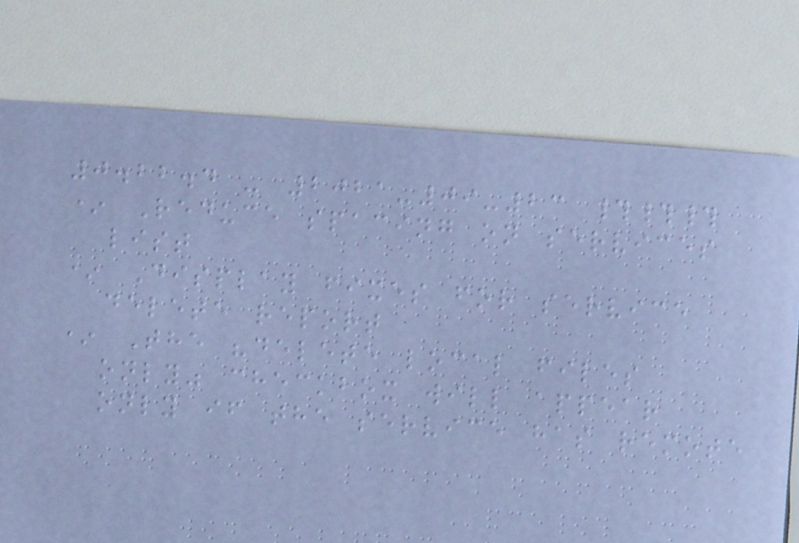0.22.4 - 2021-09-23 ###
* Reduce spacing on services
list
* Display fixes for service
delete report
* The "delete local files
only" checkbox will appear
only if the service has remote
